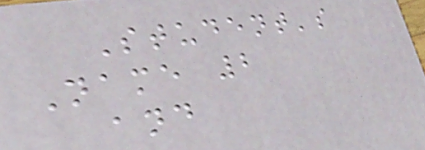Student's
Name 2
and
